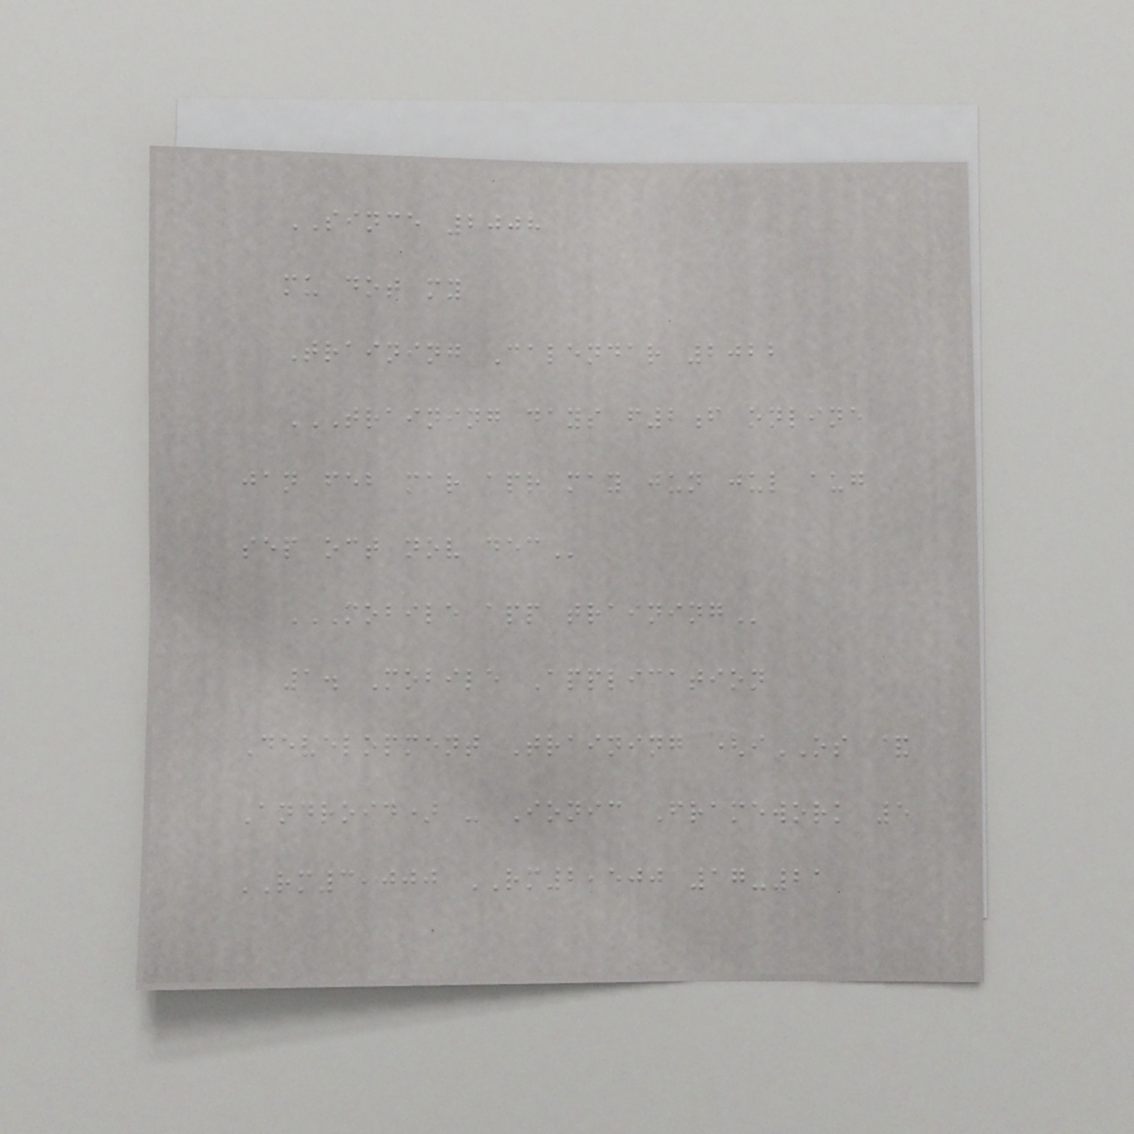SINCE 2008
mu dot my
Training Calendar 2022
TRAINING DAYS F2F ONLINE
JAN FEB MAR APR MAY JUN JUL AUG
SEP OCT NOV DEC
MOBILE APP TRAINING
1. Mobile Application
Development Training (iOS &
Android) - Ionic Framework 5
RM3,000 RM2,500 17-21
